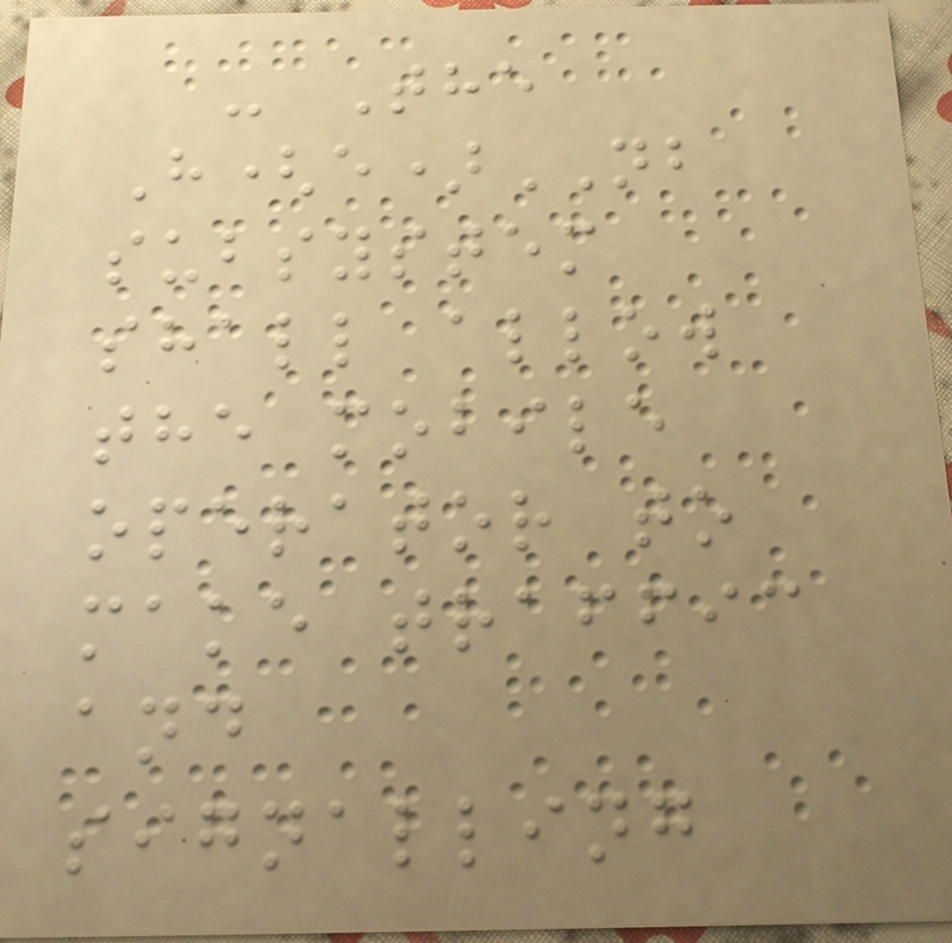- The
H(e)NB
subsystem
shall allow
the mobile
operator to
make traffic
and
signalling
